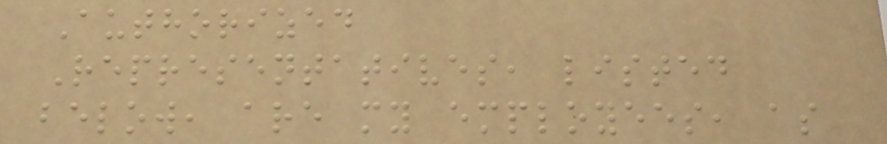Authorized
Representatives, listed
below, are my employees, as
